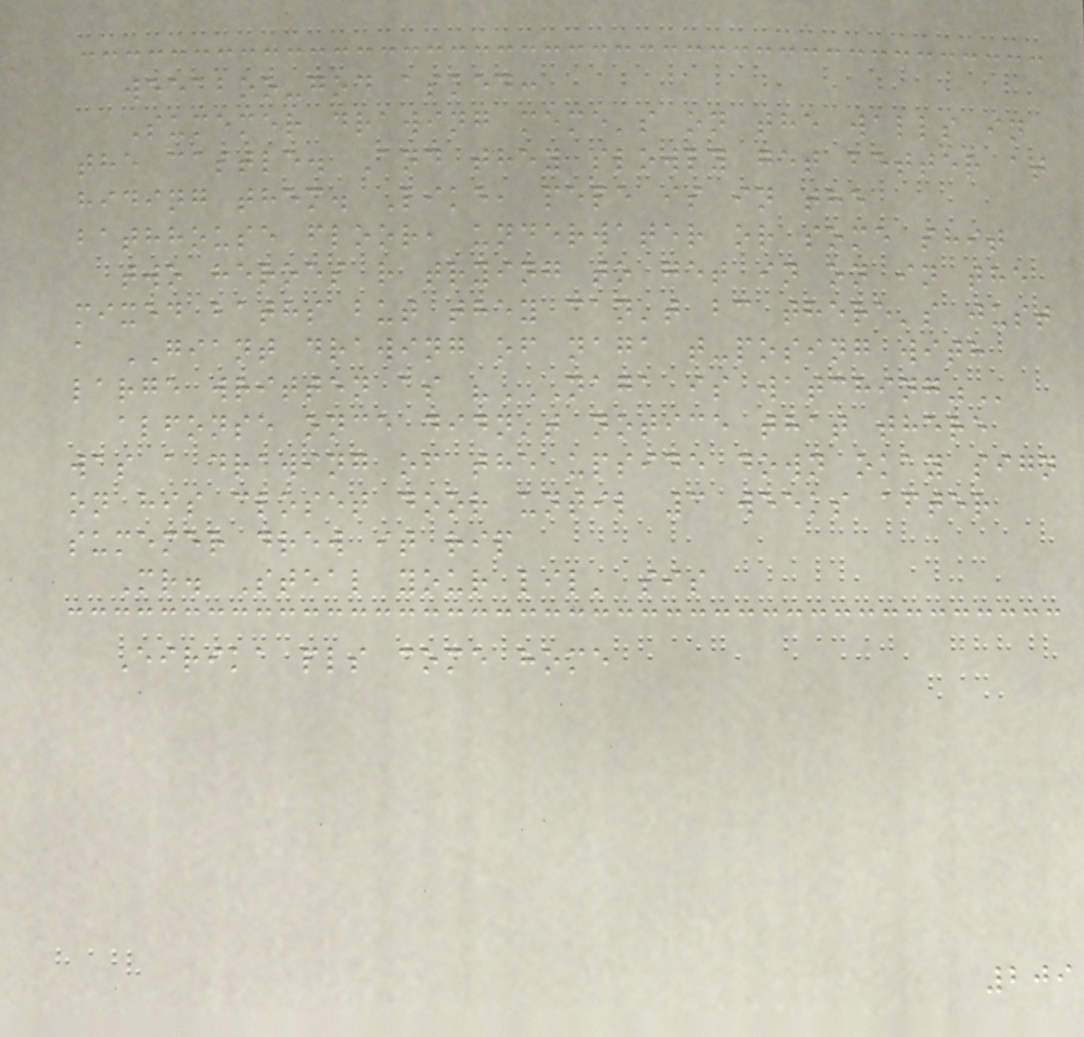weeaboo-god asked:
Sumemer drawing meme's on the walls in
the castle. And they slowly get better at
hiding them. Like, pepe is in the
bathhouse floor, underwater or some shit
two heroes r trying to get in on in the
mixed baths but they can't bc there's just
a GIANT drawing of naga t-posing with
large written as "NAGA IS WATCHING"
alfonse once didn't notice that there
was a drawing of the upside down okay sign
on his closet door until 3 weeks after
sumemer drew it rip
Mr. Steal your lil' sis
Eirika pls come home
209
